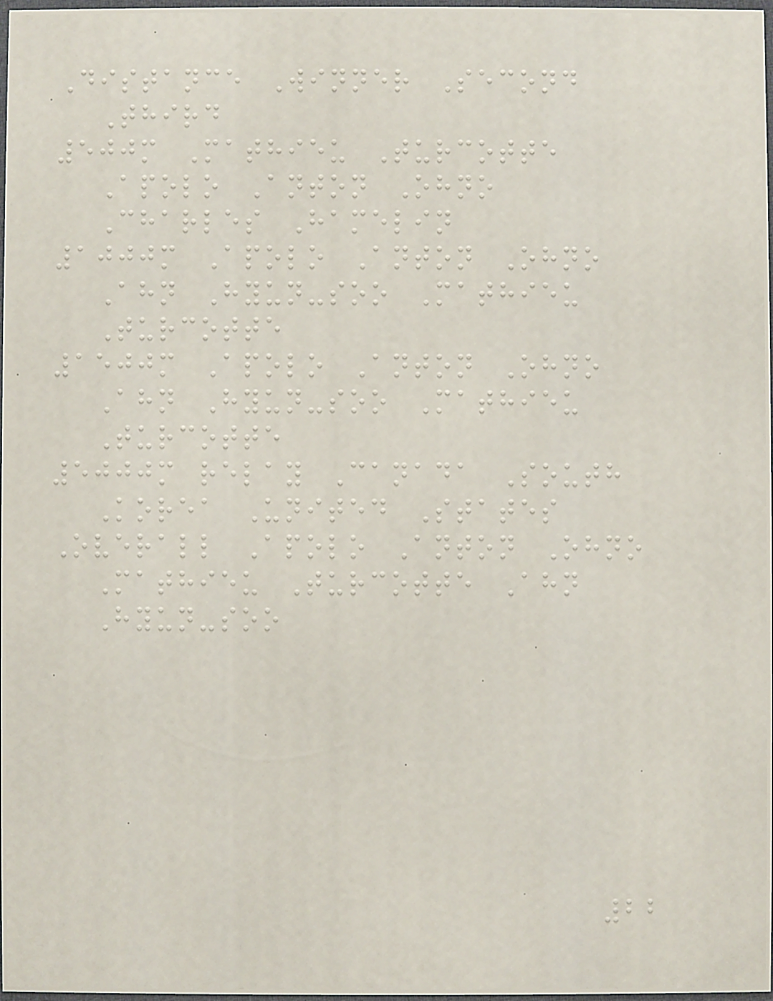Distance Winner Second
Third
500m Mathieu Turcotte
Apolo Anton Ohno
Charles Hamelin
1000m Apolo Anton Ohno
Ahn Hyun-soo Mathieu
Turcotte
1500m Apolo Anton Ohno
Ahn Hyun-soo Mathieu
Turcotte
5000m relay Canada South
Korea United States
Overall Apolo Anton Ohno
Mathieu Turcotte Ahn
Hyun-soo
22
